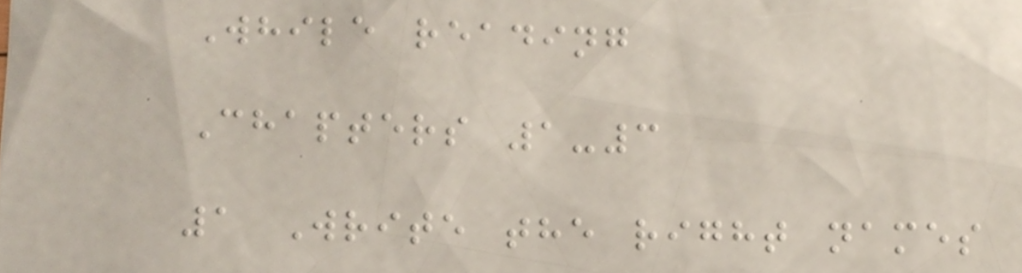While reading
Chapters 1-3
1 Write the right names
